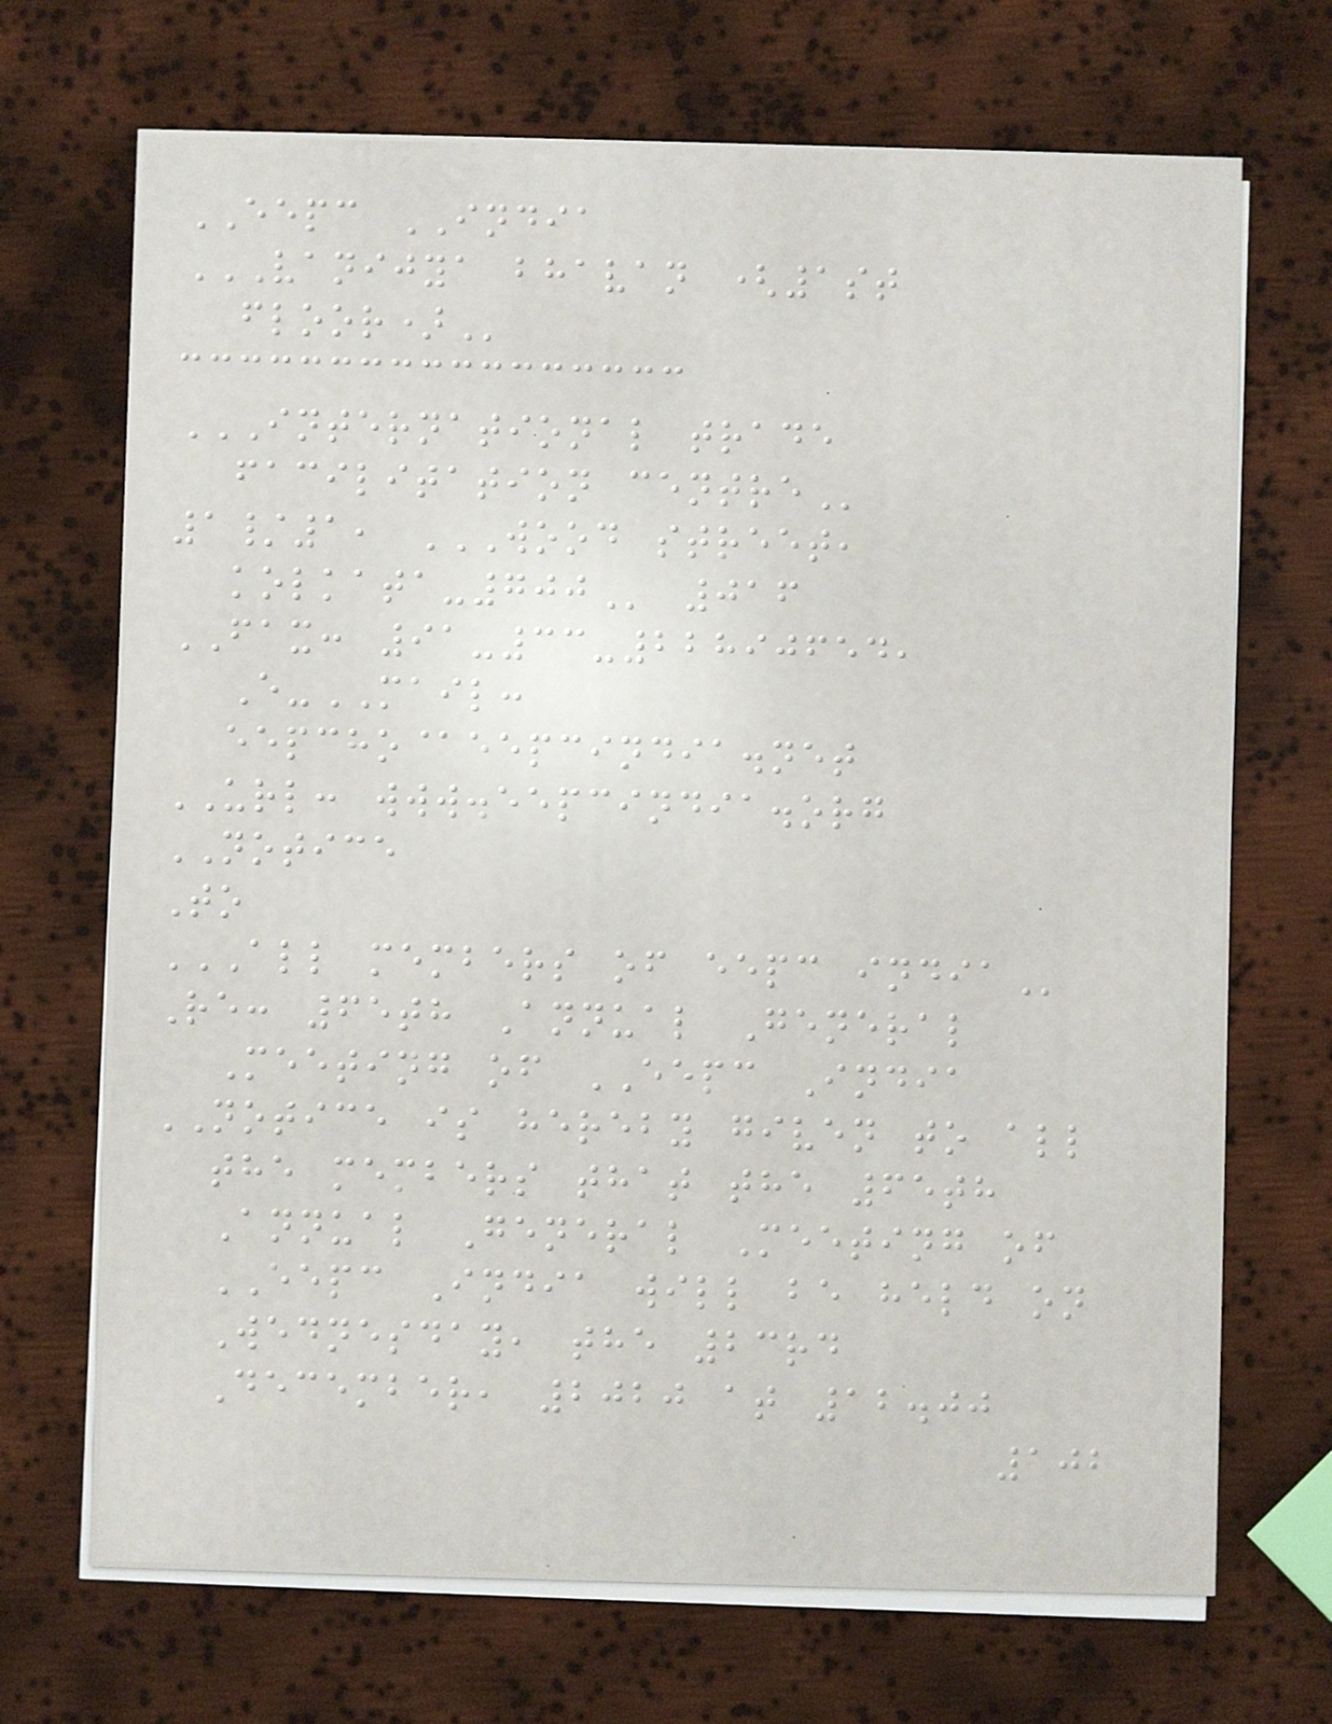EEPC INDIA
VANIJYA BHAVAN (1ST
FLOOR)
INTERNATIONAL TRADE
FACILITATION CENTRE
1/1, WOOD STREET,
KOLKATA-700 016
FAX: 91-33-22890654,
E-MAIL:
eepcho@eepcindia.net
URL: www.eepcindia.org
NOTICE
To
ALL MEMBERS OF EEPC INDIA
Re: 65th Annual General
Meeting of EEPC India
NOTICE is hereby given to all
the members that the 65th
Annual General Meeting of
EEPC India will be held on
Wednesday, the 23rd
December, 2020 at 12.00
102
